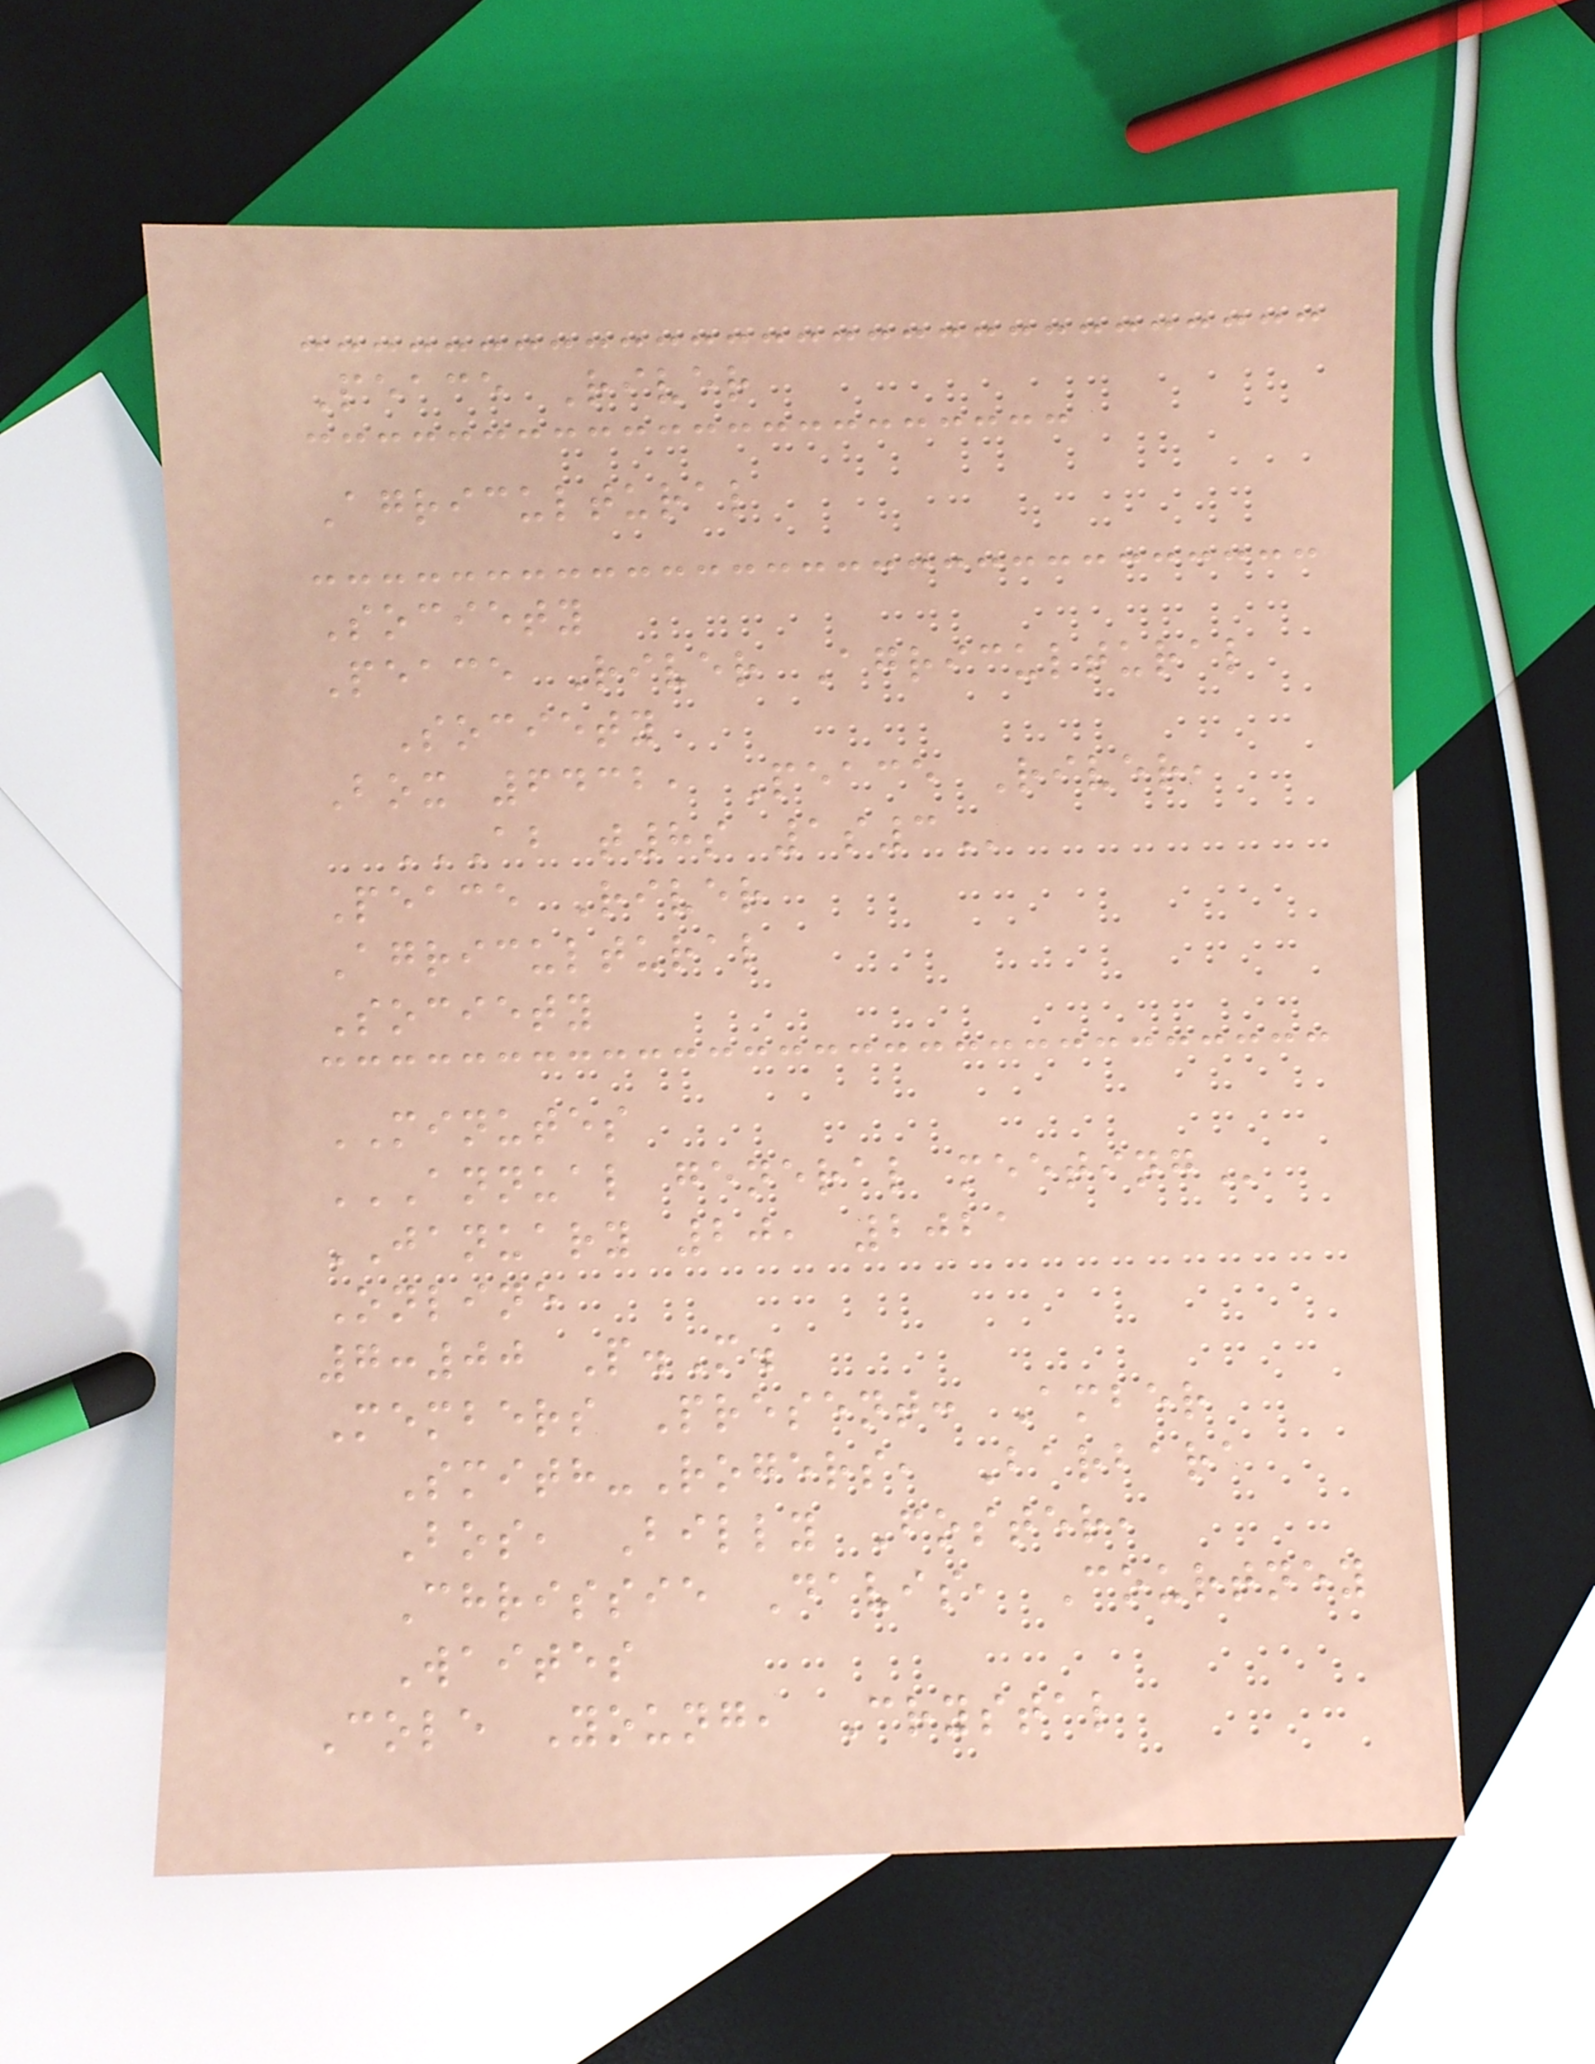Peace River
Agricultural
Society
Peace River Agricultural
Society
Box 6432, Peace River,
AB T8S 1S3
Peace River
Agricultural
Society
MINUTES
ANNUAL GENERAL MEETING
JANUARY 20, 2021
Online
7:00 P.M.
Members Present: Amber
Smith-Rogers, Barbara
Bos, Billy Foster,
Chrissie Davis, Courtney
Waites
Cole Young, Crystal
